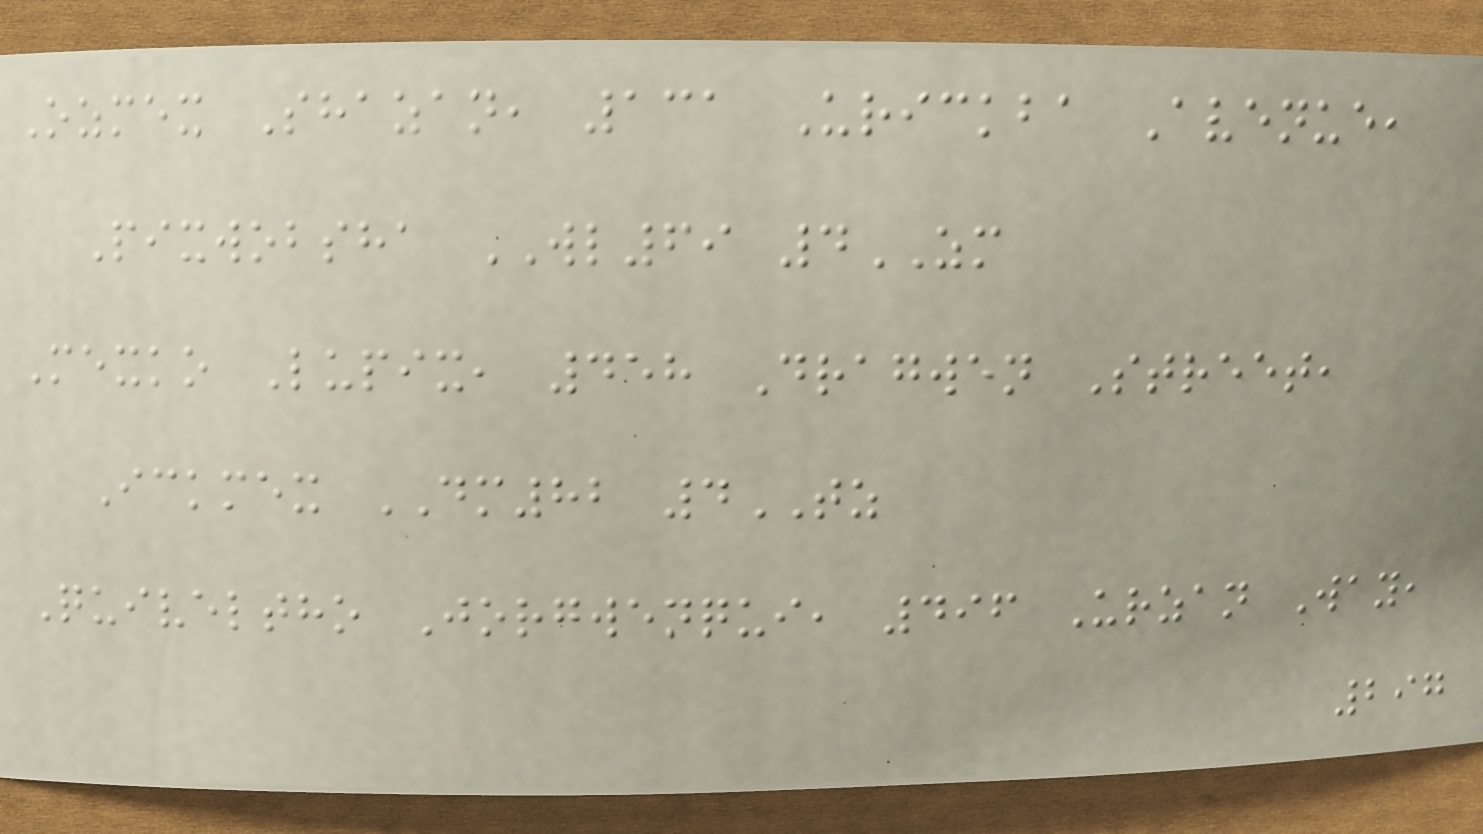Ozmex Shazan, 131 Urickba Avenue,
Pixwobsha WL69 4ZM
Mexko Lupix, 458 Dragwen Street,
Ickmex DM82 4TZ
Quiveltho Jorgwenqui, 496 Urzan Way,
297
